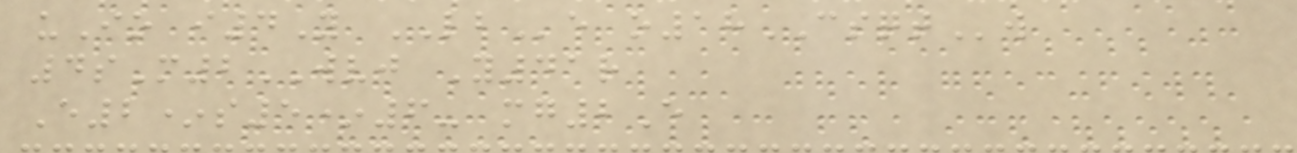uIo i4Y LBe o18CSQTw
4sM2WVJ Y41r
E2*s5*6- mg2E
